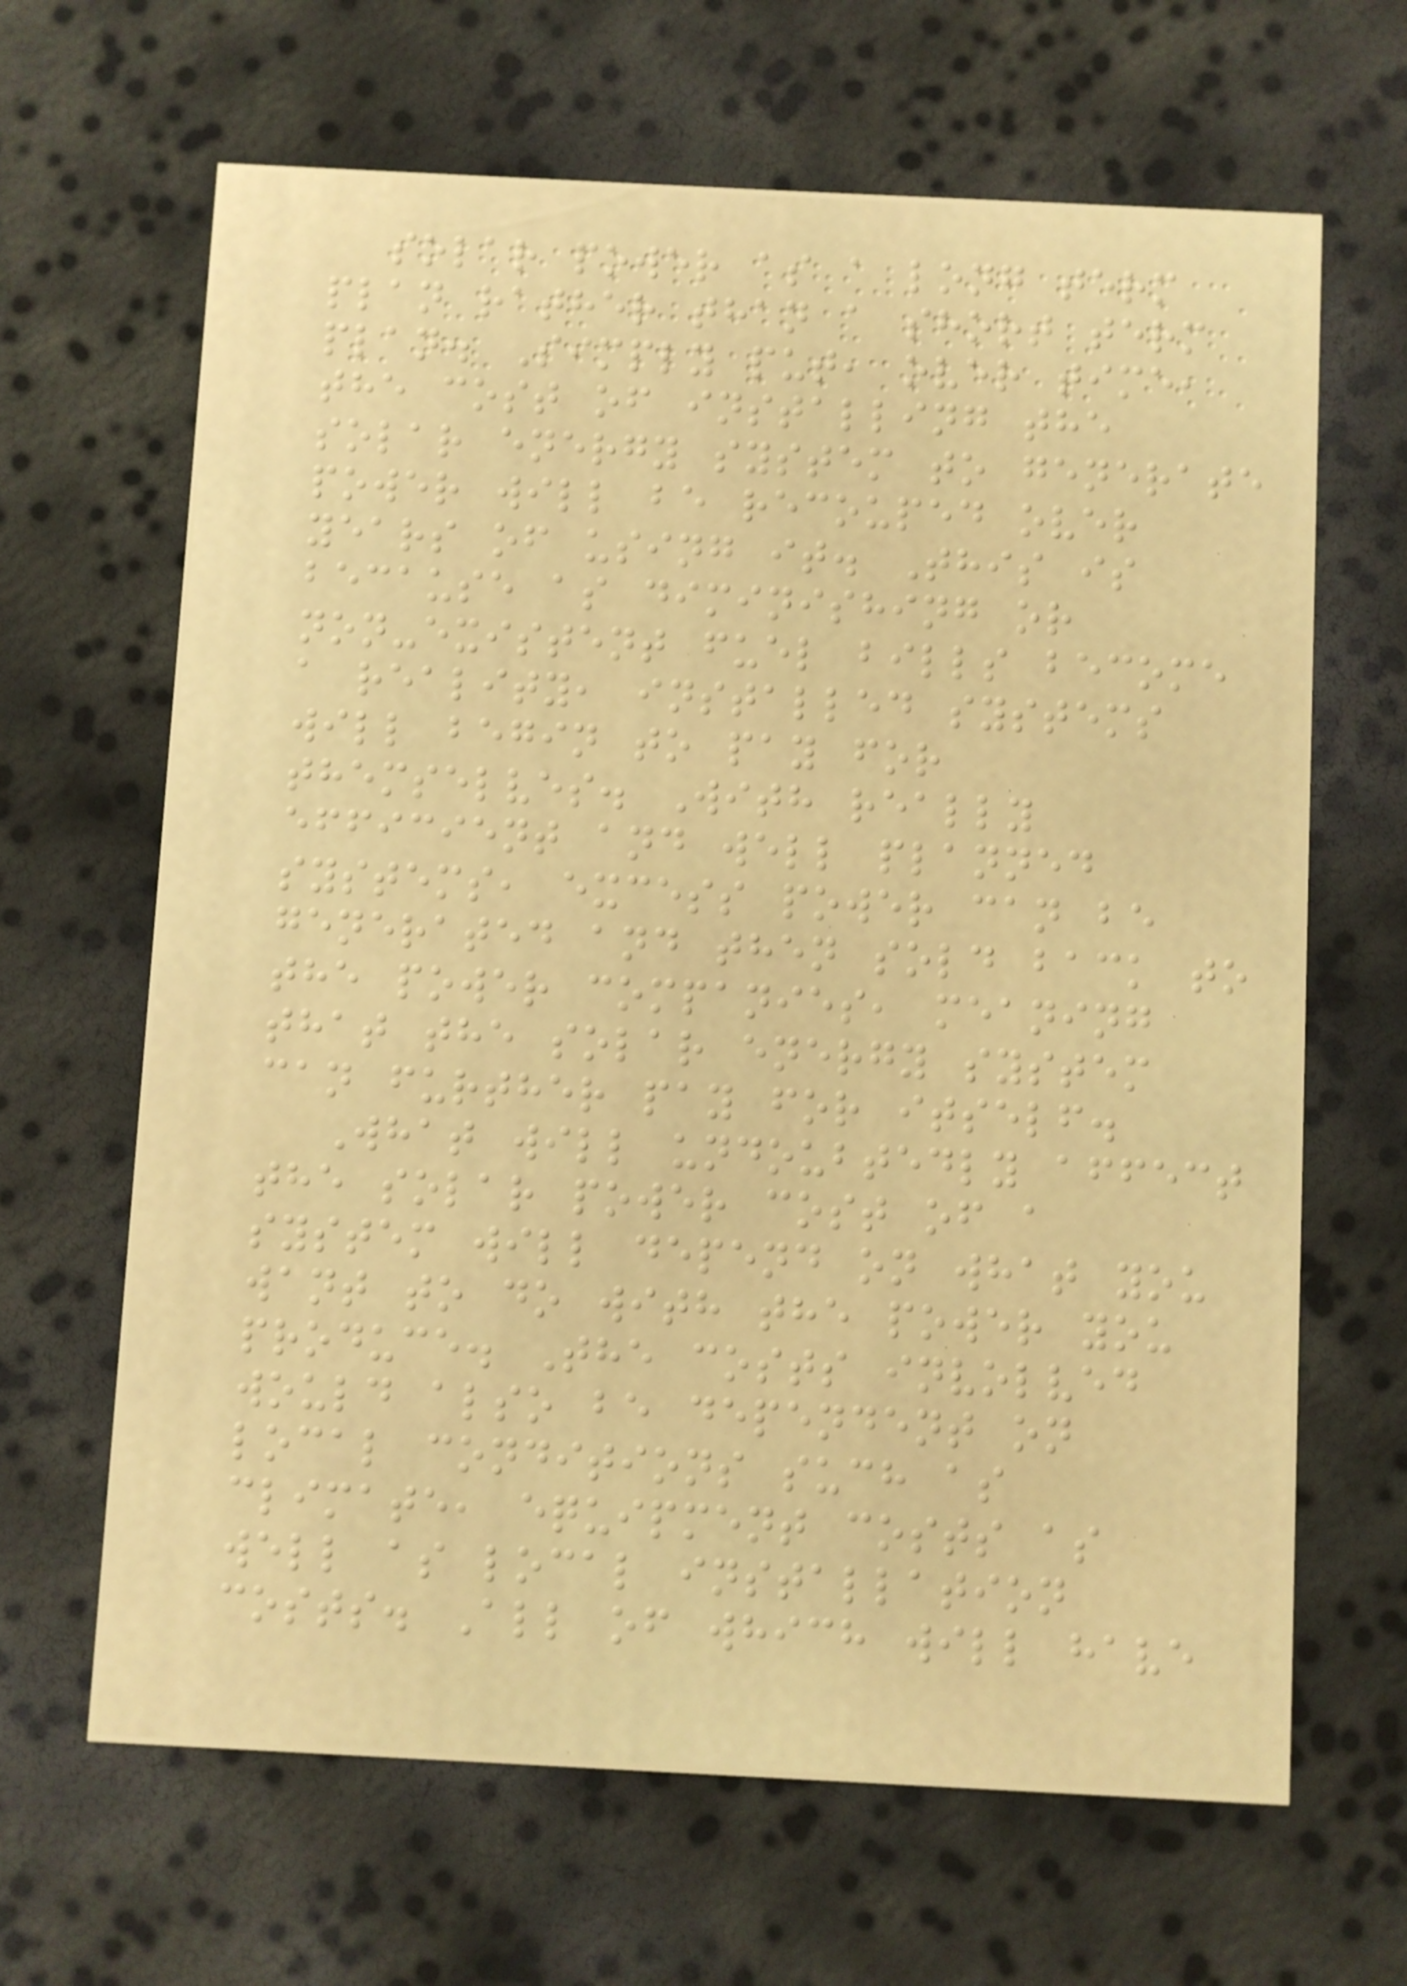solar power as a long term
plan rather than a short term
plan. Simply put, over time,
the cost of installing the
solar energy system to generate
power will be recouped over
years of using it. This is
because as diminishing or
non-existent fuel bills become
a reality, installed systems
will begin to pay for
themselves. With really
efficient and well planned
systems, excess power can be
generated and then sold back to
the power companies, meaning
that the solar energy system
can further pay for itself.
What will undoubtedly affect
the solar power cost of a
system will depend on what you
want to do with the power you
produce. The costs involved
would also be dependent on
local conditions such as
climate, equipment costs as
well as local installation
costs. All of which will have
